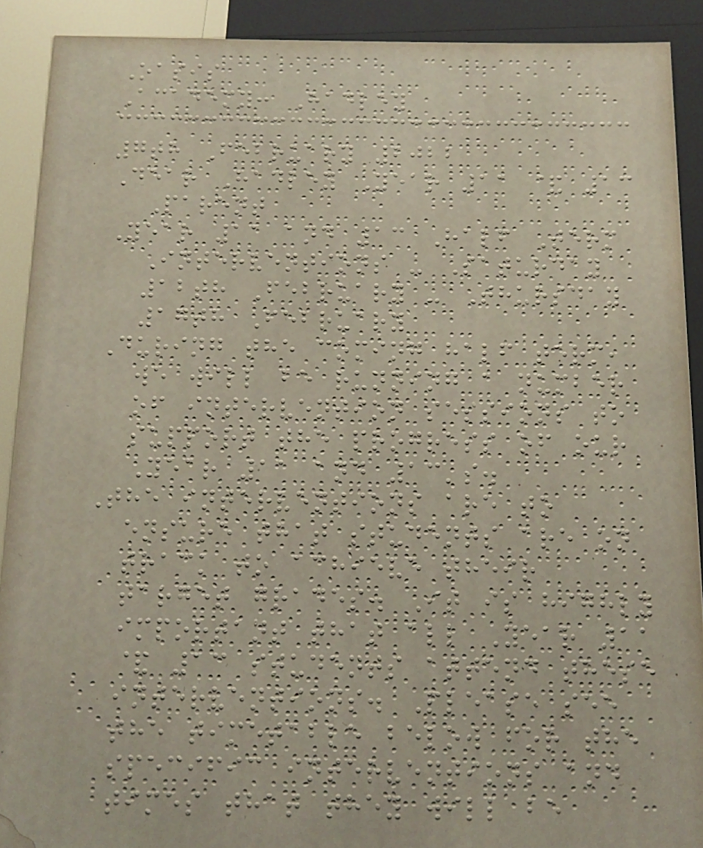Oasis
Academy: Hadley
7th February 2022
Dear Hadley Year 11 & 13
Parent
Year 11 and 13 Half Term
Interventions - Saturday
12th February - Thursday
17th February
During the coming half term,
we will be running a number
of intervention sessions to
support the progress of our
Year 11 and 13's.
The interventions are to
ensure that students are on
track to achieve their
target grades. It is highly
important that all Year 11
& 13 students attend these
interventions. Please see
the timetable below for the
specific interventions and
times that they will be
